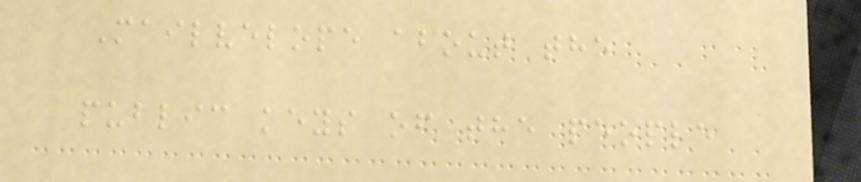Mailvelope about the
public keys of the people
